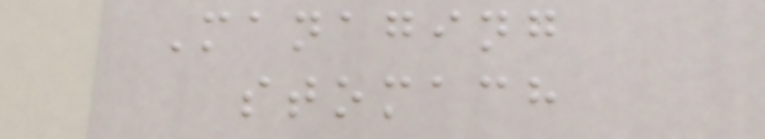Managing
stomach
